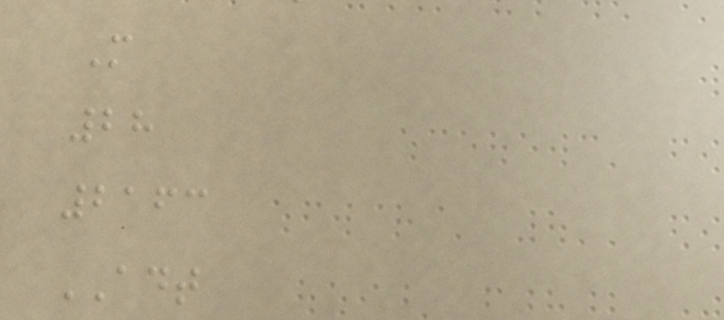M
28
2163
ADT
